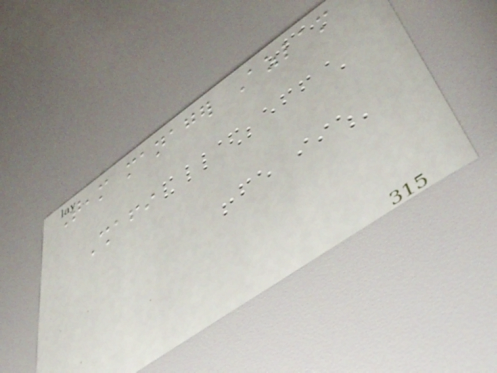Team manager Azlam
Shafi
